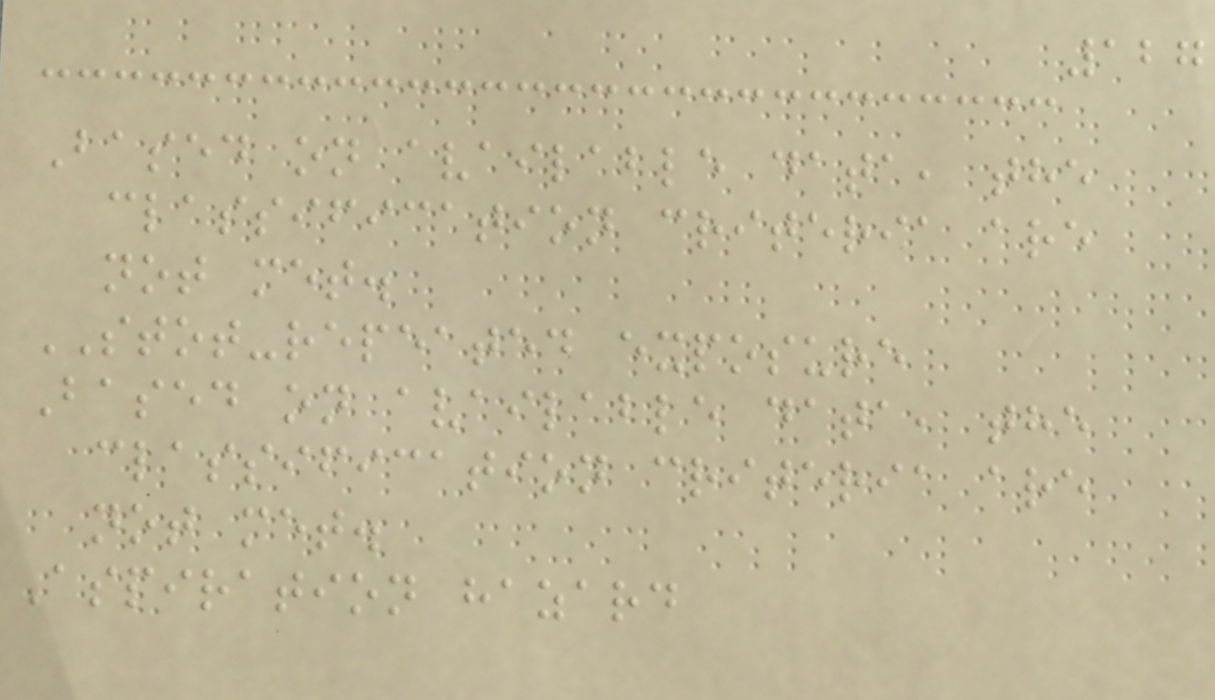127
Based on available data, the
classification criteria are
not met.
STOT-repeated exposure
Based on available data, the
classification criteria are
not met.
Aspiration hazard
